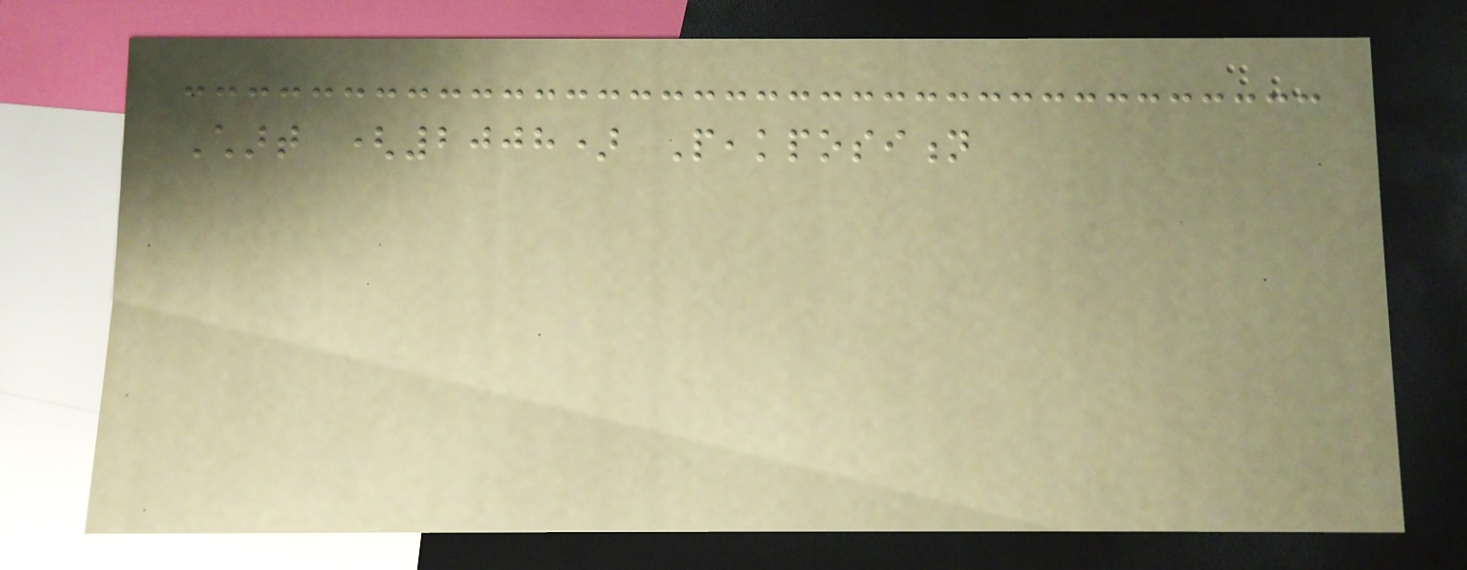Chart (2008) Peakposition
